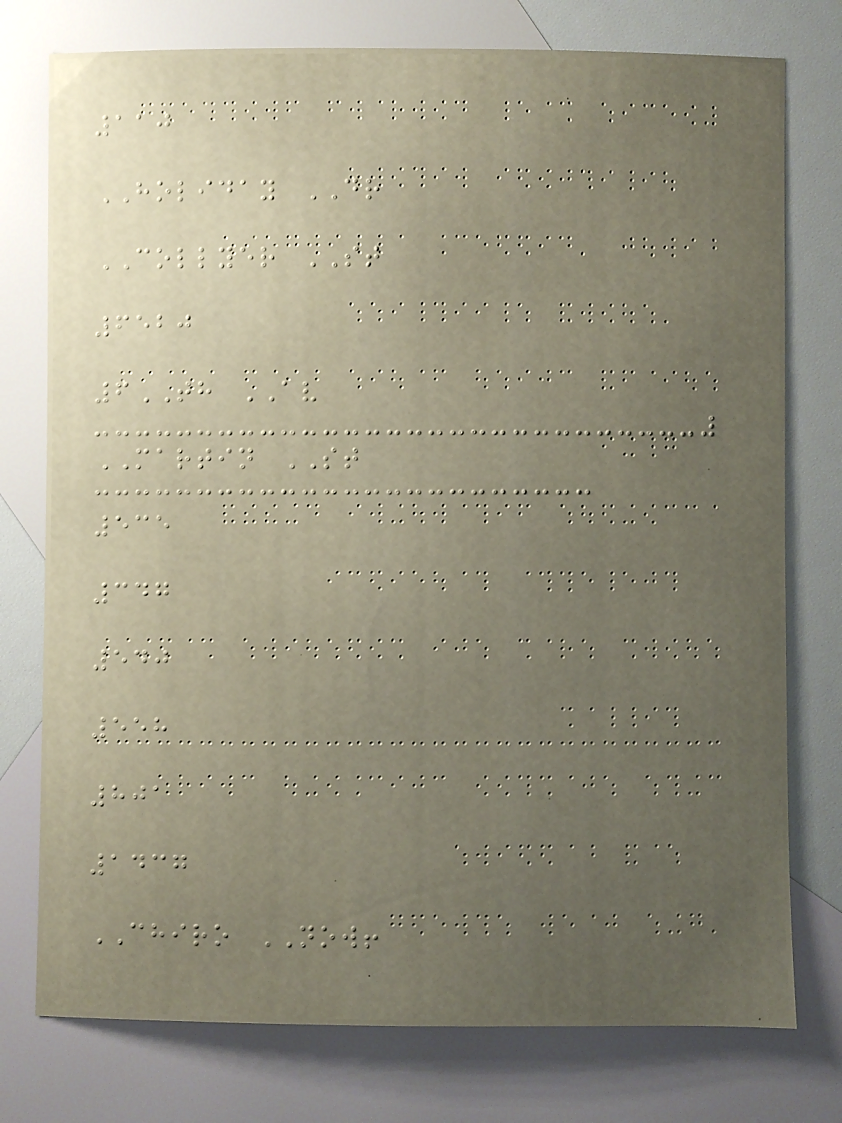110
HOLIDAY DR
COLLYER ST
6520
6TH AV
MARTIN ST
535
347
540
558
801
1437
CHIRO NOW!
